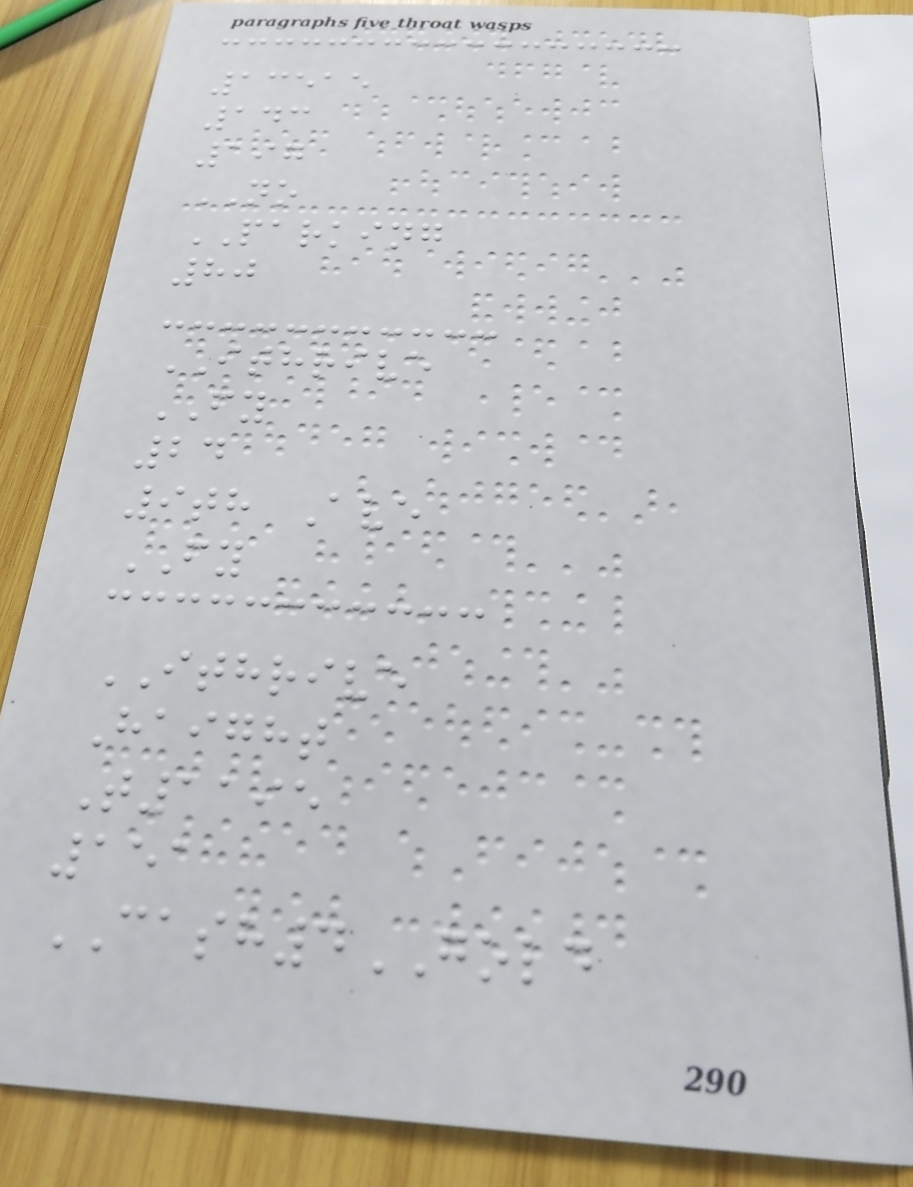13515
143
197
NO
PARKING
80
ITHRIVE
FY
24
9th Ave
FY
ITHRIVE
Haight
T1195
151
CASH4GOLD
